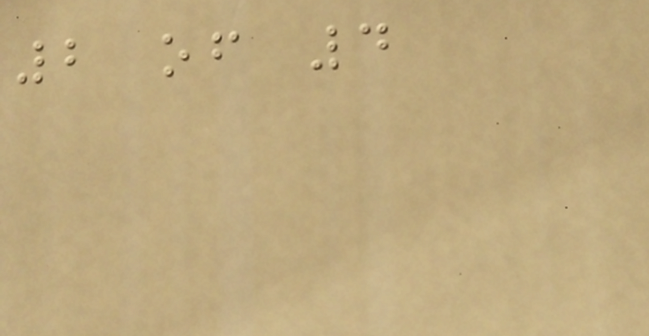2 of 4
